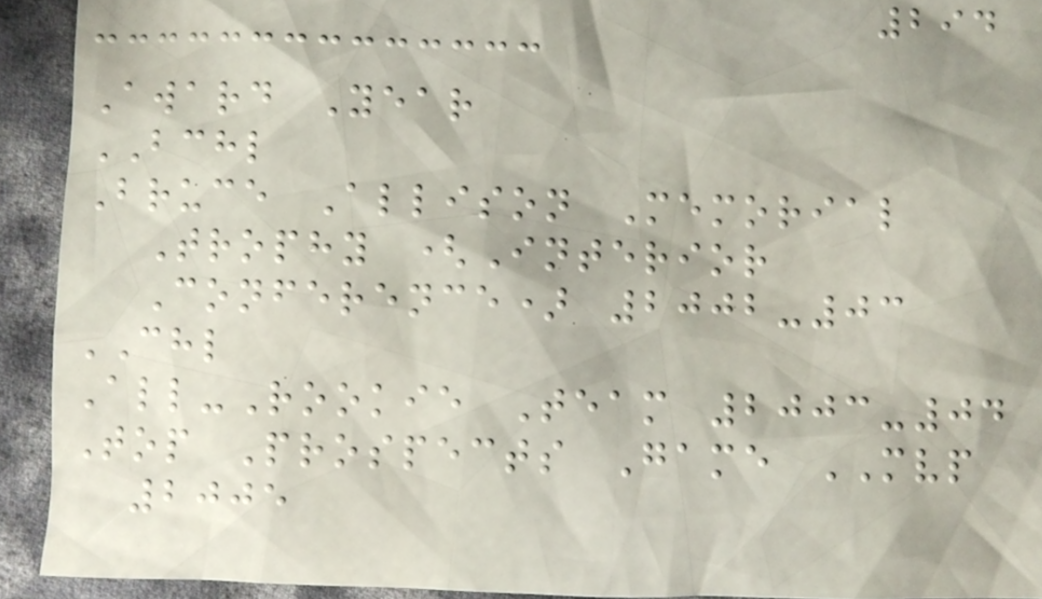294
Award Year
BCHL
Bruce Allison Memorial
Trophy (Interior
Conference) 2002-03
CHL
All-Rookie Team 2003-04
Top Prospects Game MVP
2005
